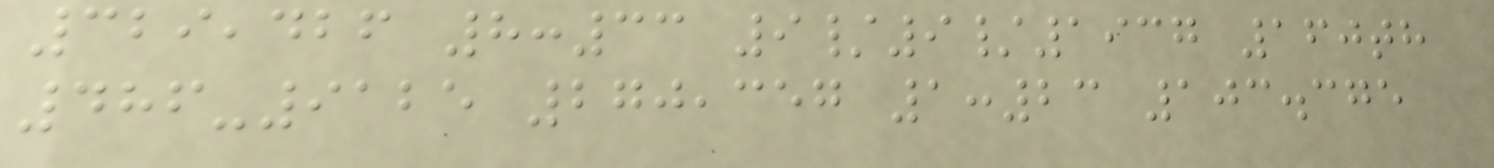329,426 8:33 9/9/1937 160th
486-9125 270,357 1:23 103.375
